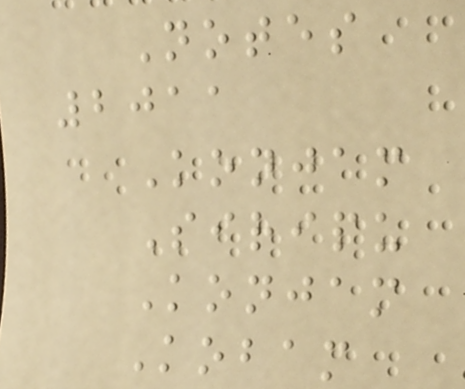Notes
2011
Konjam
Siripu
Konjam
Kobam
